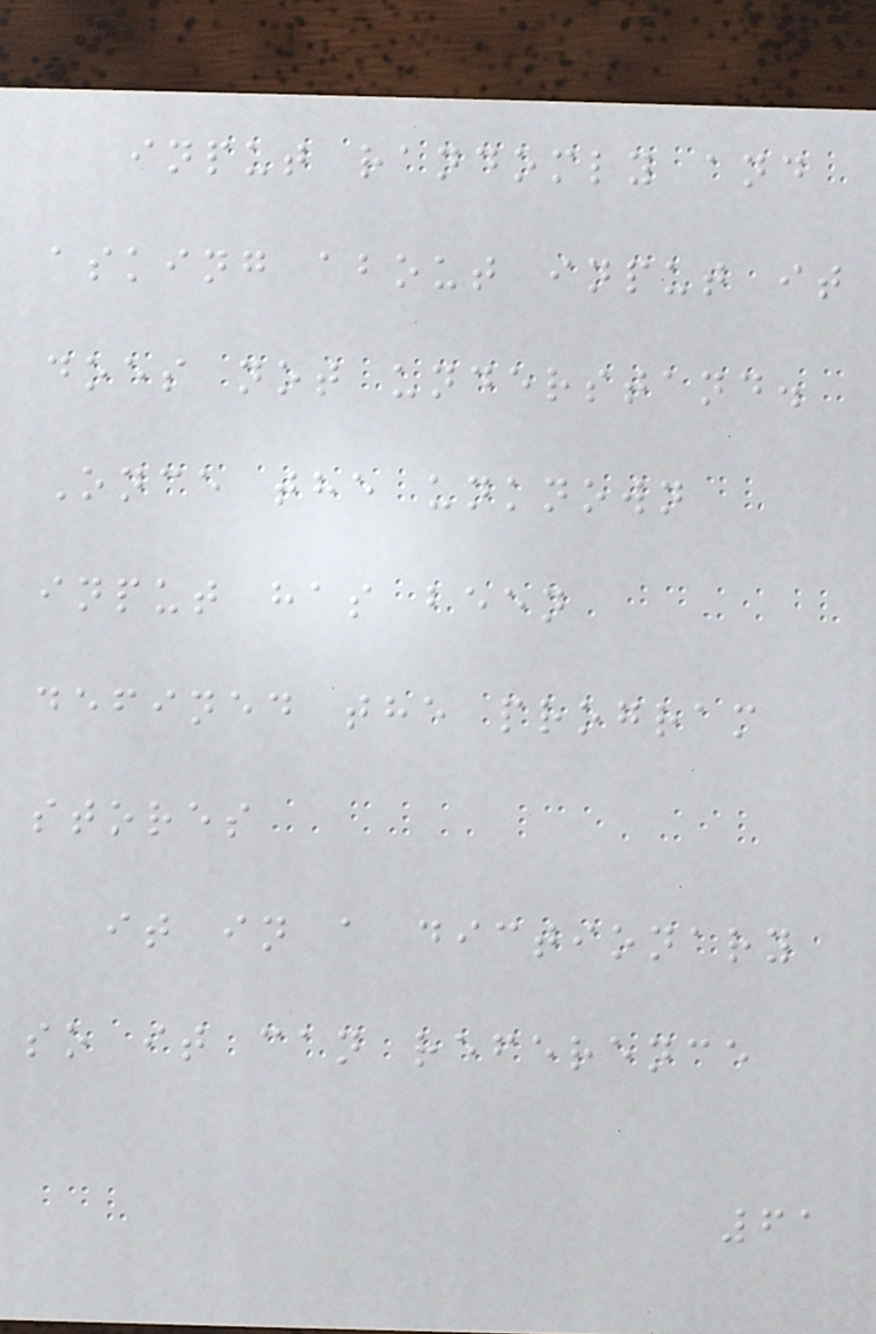input randomly and
asking about input it
does not understand.
Once the unknown
input has been
defined the program
stores
it in a dictionary
so it can reference
61
